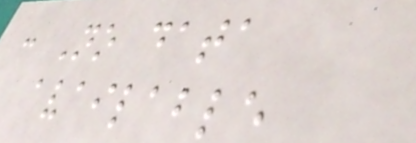: No data
available
